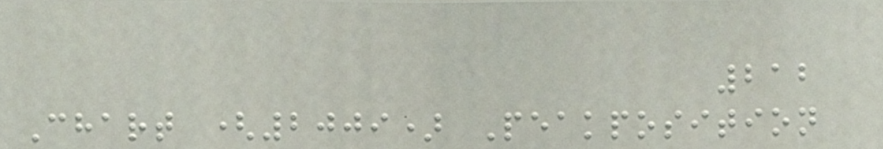212
Chart (2009) Peakposition
